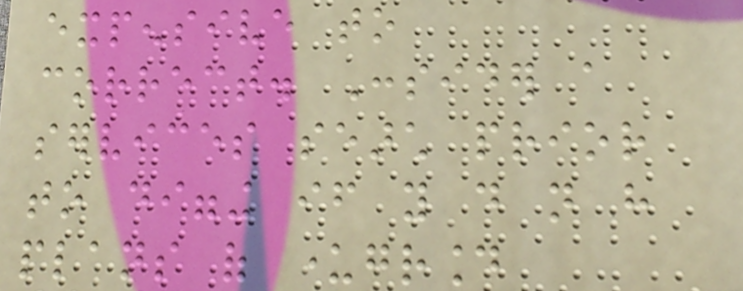expensive to
correct. Consider a
services search prior
to digging if you do not have
plans of underground
